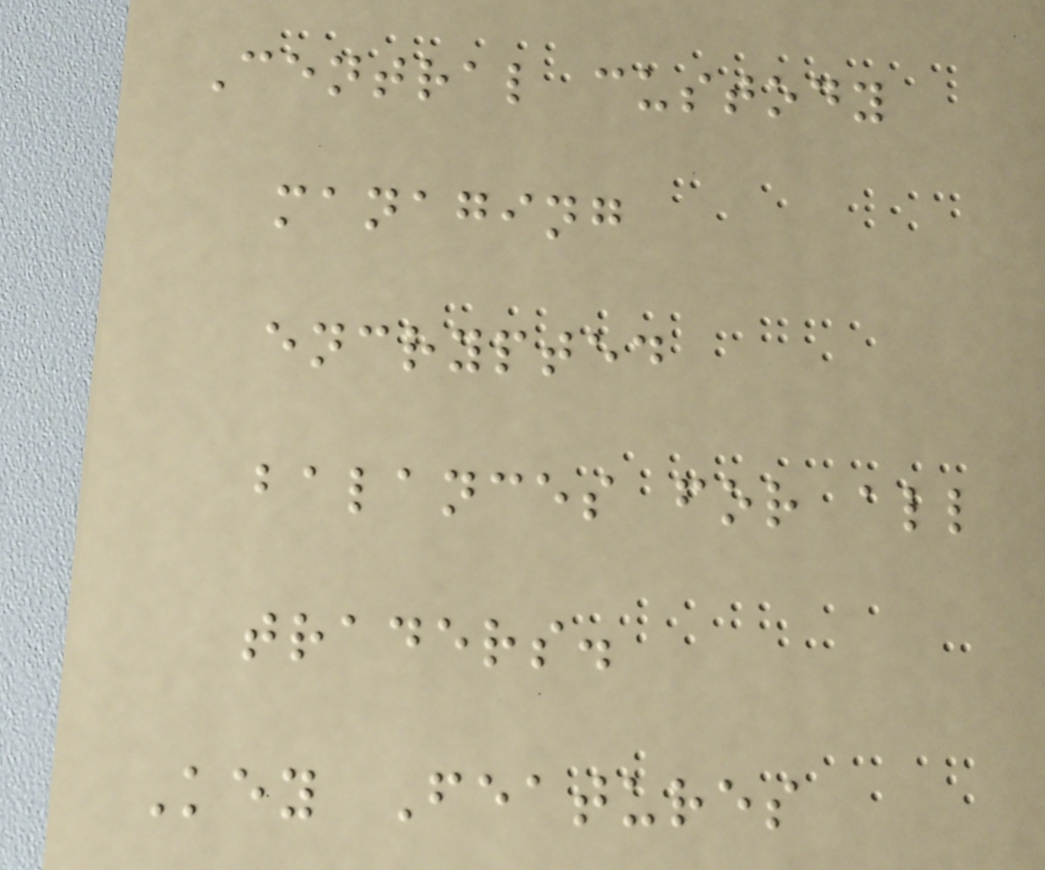Central custody
managing
encrypted
balances for all
traders.
Key Features
